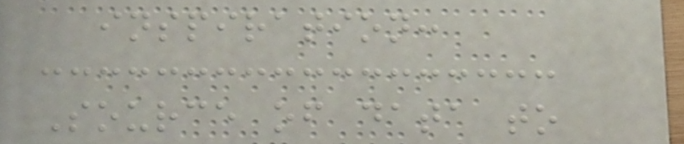inspiration:
Source of data to
